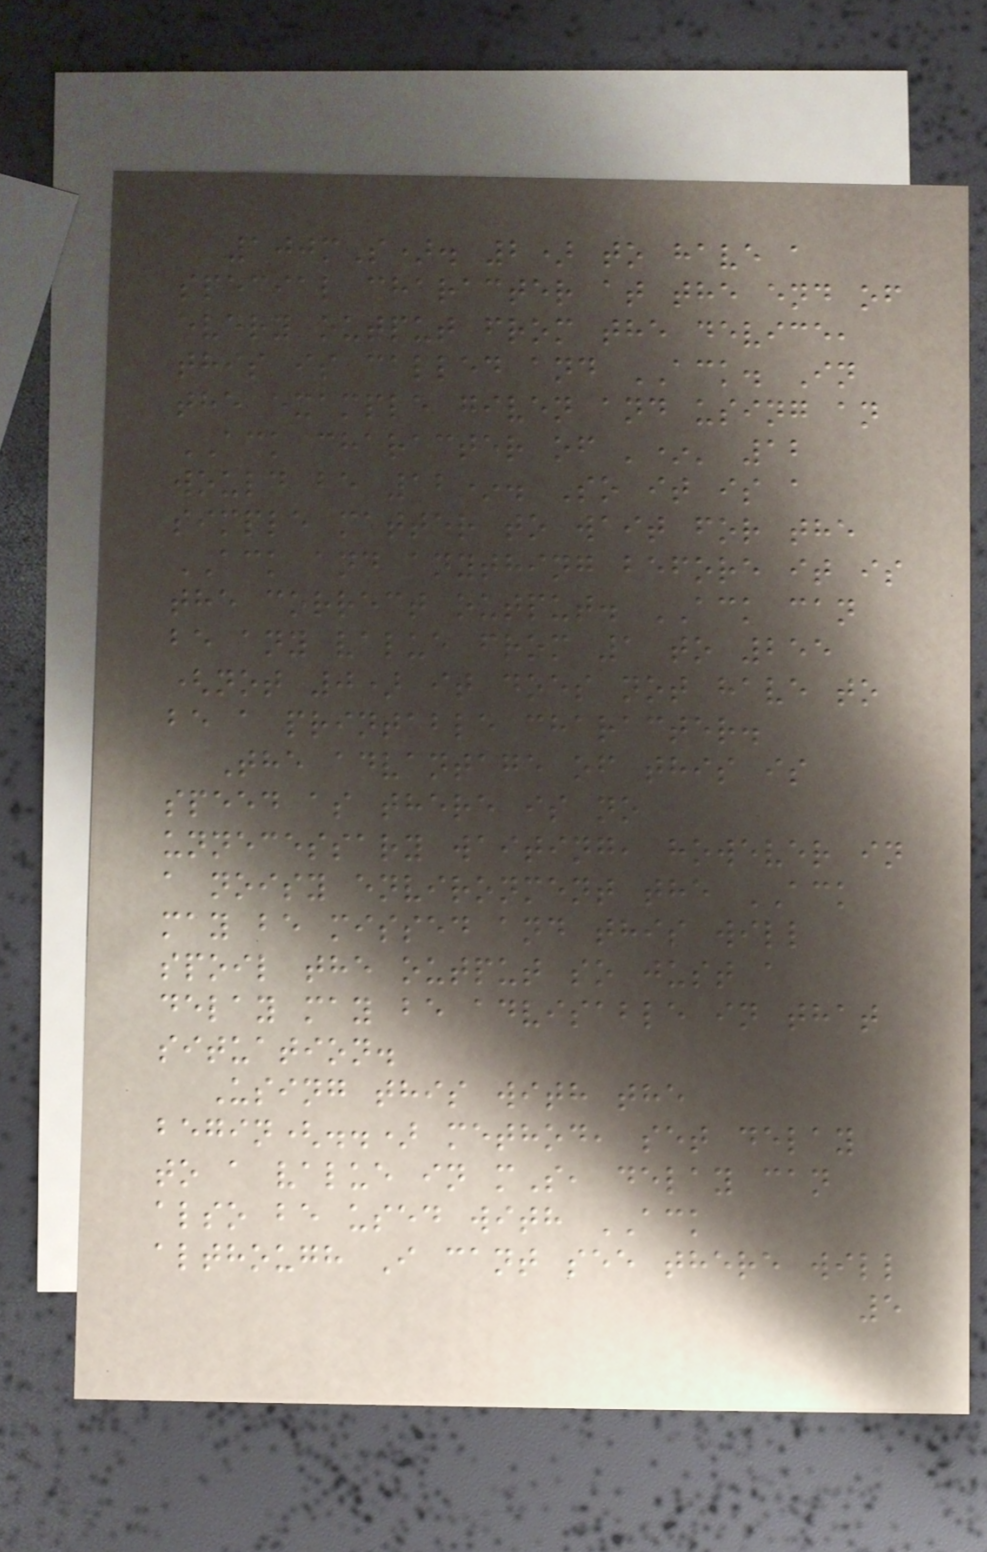100mS). 2) to have a
special character at the end of
every output from the device,
this is called and ACK. In
the example given and using an
ACK character of '*' 12
would be 12*. So it is a
simple matter to wait for the
ACK and anything before it is
the correct output. ACK can
be any value from 1 to 255
(not 0) it does not have to
be a printable character.
The advantage of this is
speed as there is no
unnecessary waiting, however in
a noisy environment the ACK
may be missed and this will
spoil the output so just a
delay may be advisable in that
situation.
Using this with the
begin(..) method, set delay
to a value in mS, delay can
also be used with ACK
although I cant see there will
5
